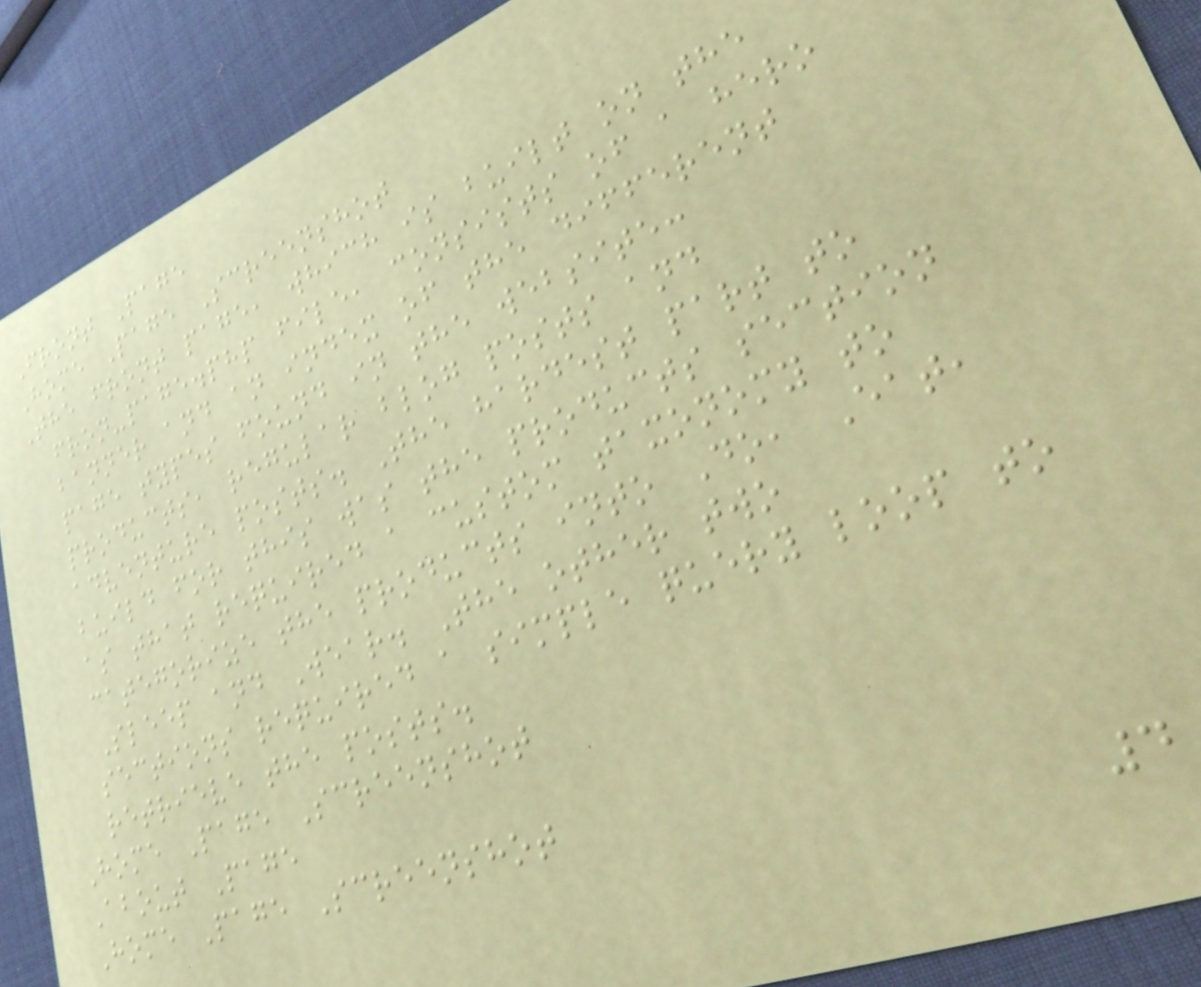Front Page
Home Page Screenshot
The front page, which is built on the
fron-page.php file, consists of a hero
banner and an index of the different
page types found in the website:
products, regular blog posts and
adventure posts. The hardest part to
build for this was the products section
as that required a custom taxonomy to
categorize the products into Do, Eat,
Sleep and Wear. The other two
sections required a simple query loop to
retrieve the posts.
Home Page Screenshot
About Page
Home Page Screenshot
4
